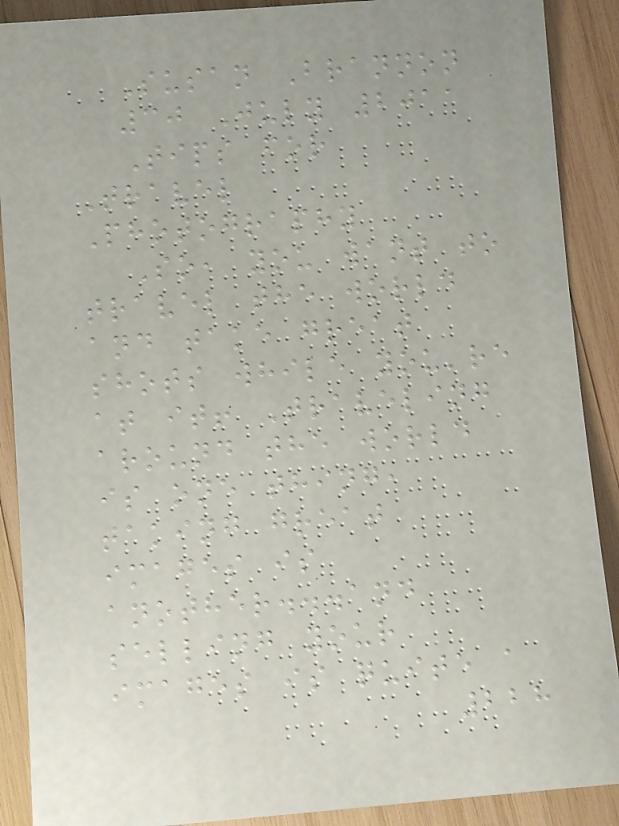Susan Brannon
30 July 2011
Tips for
Travel
Photography
So, you want to
travel the world
and take great
shots while you're
at it! Traveling
around the world
is one thing,
taking great
images is
another...and
selling your
images is quite a
228
